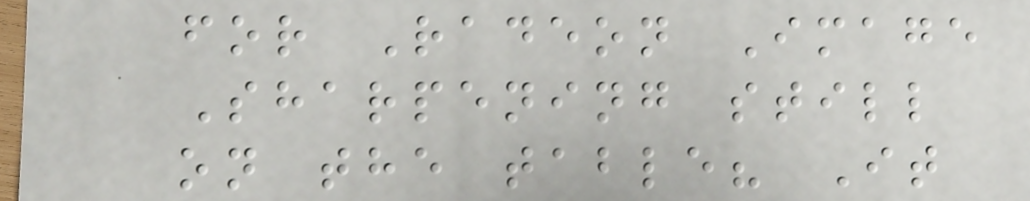for Radeon Image
Sharpening still
on the table? It
